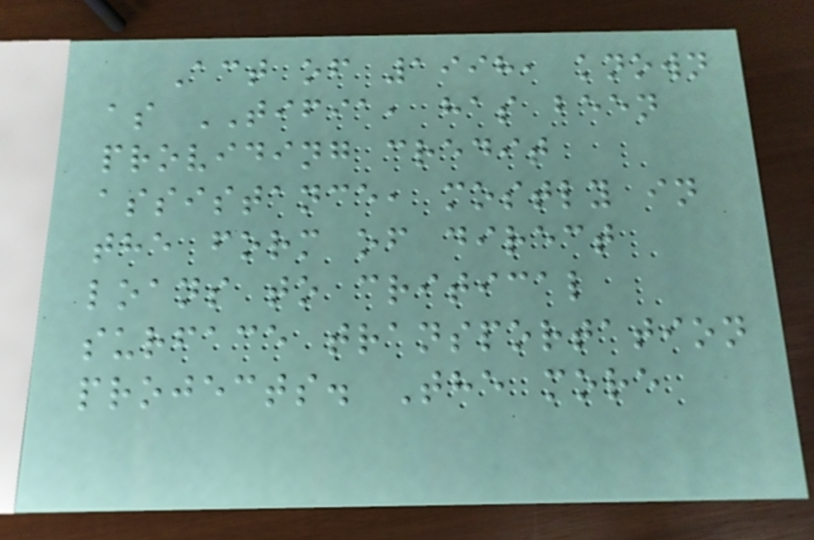Act of 1998, known
as TIFIA, has been
providing credit
assistance, mostly in
the form of direct
loans to critical
surface transportation
projects. The more
